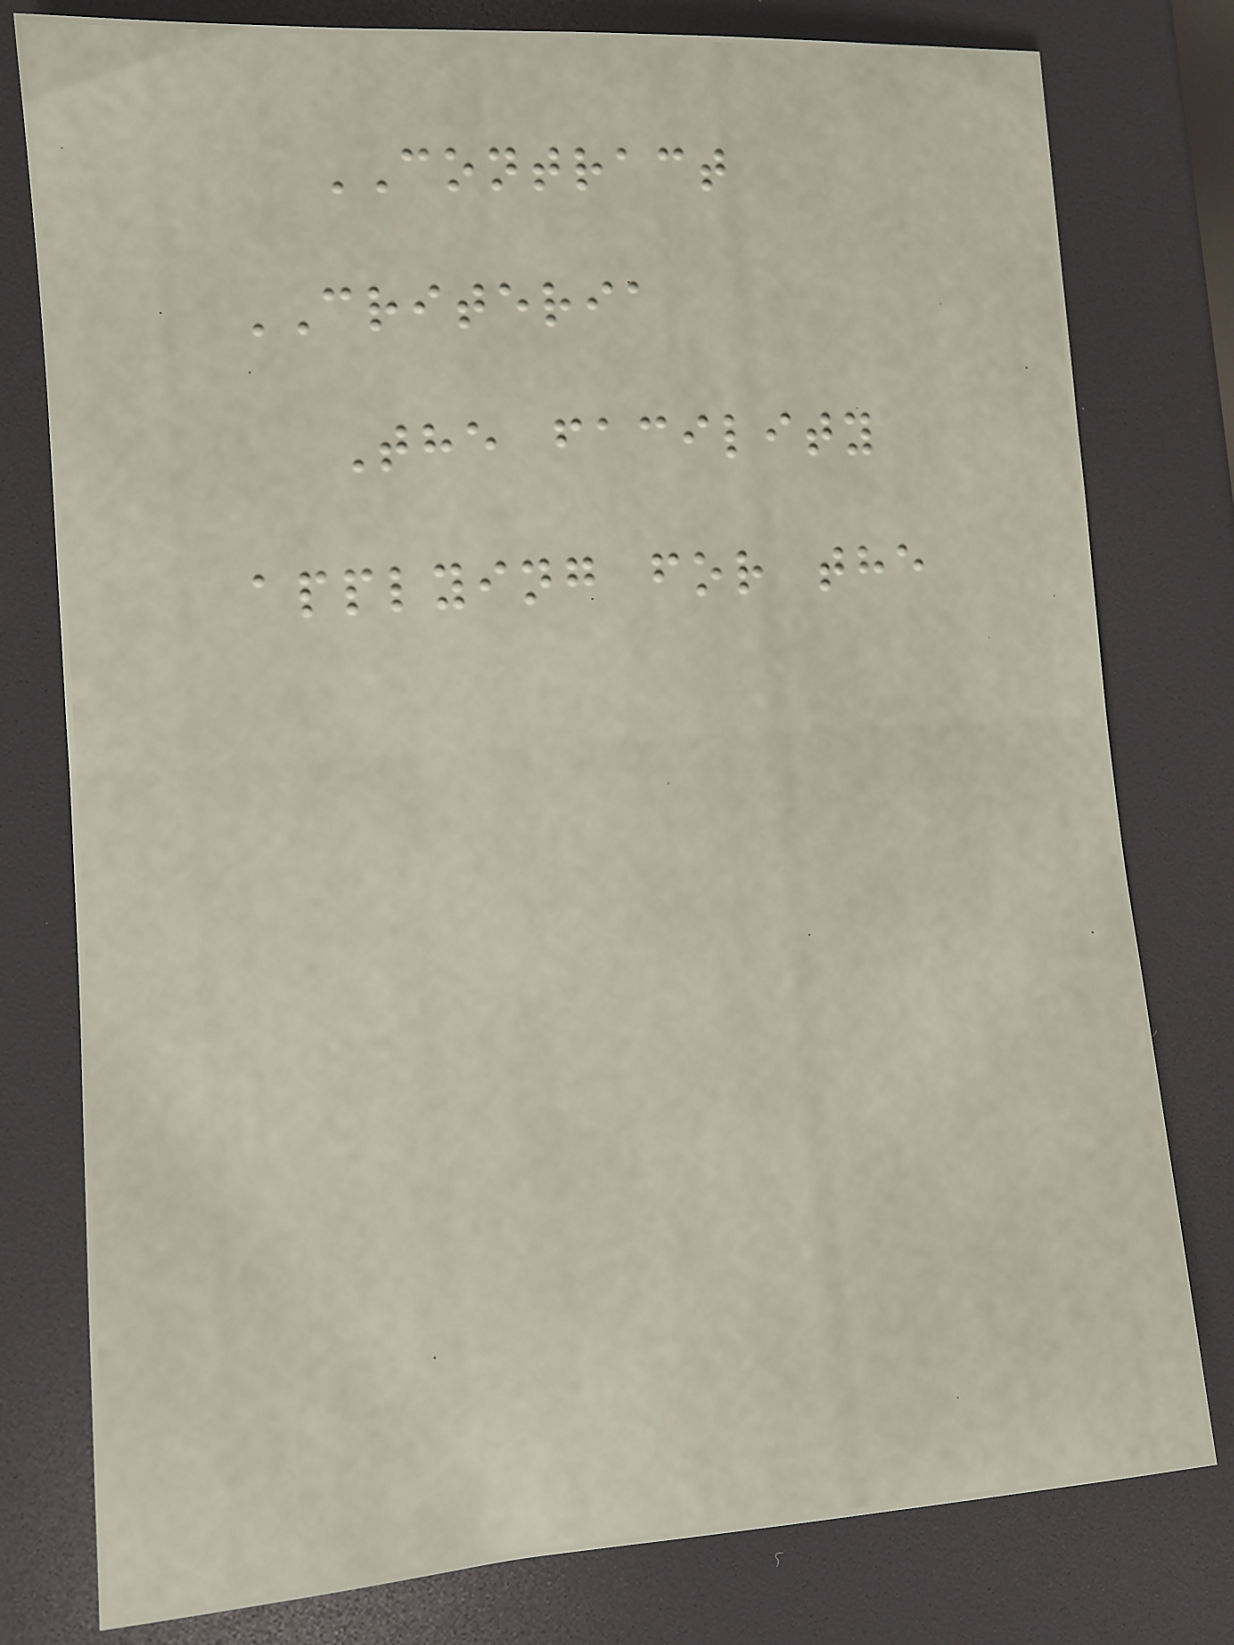CONTRACT
CRITERIA
The facility
applying for the
